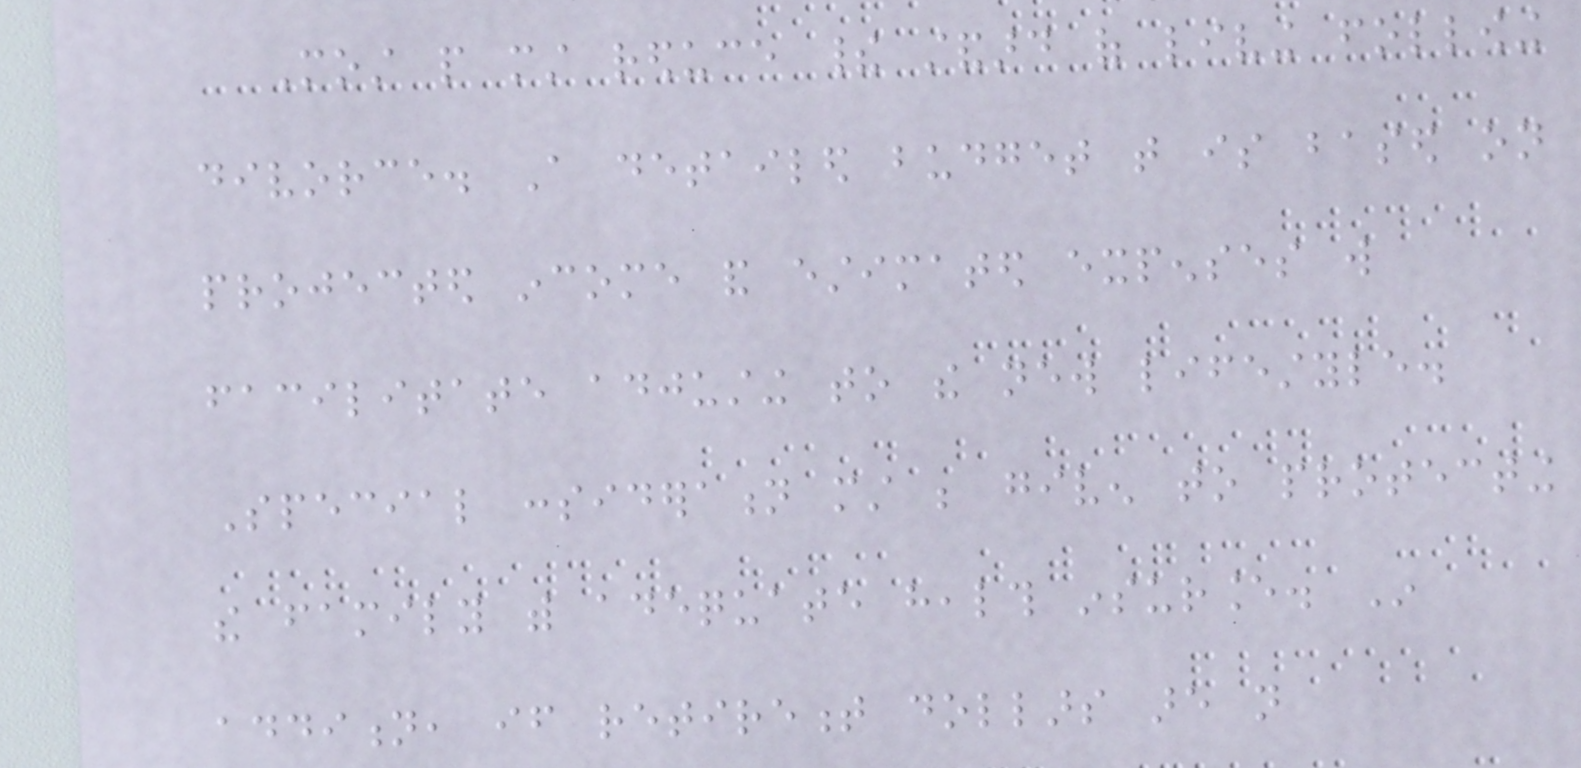Most people must reduce their standard of living following
divorce. A detailed budget that is based on
projected income and estimated expenses will
facilitate adjusting to the new lifestyle.
Special consideration must be given to protecting
the family with adequate health insurance. In
addition, if retirement dollars are not
